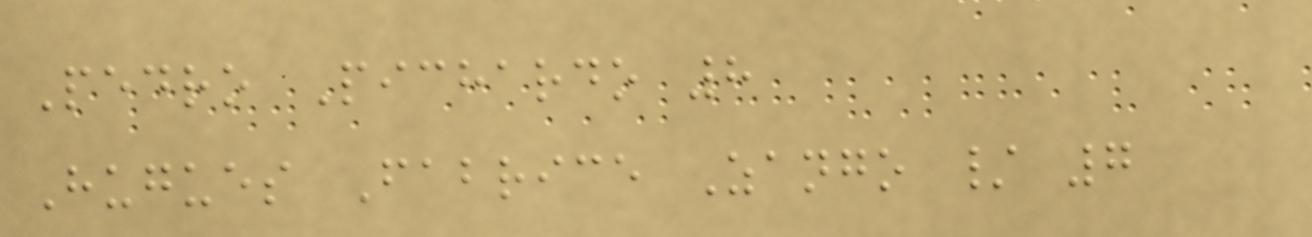Pedro Pichardo 8
Hugues Fabrice Zango / 7
